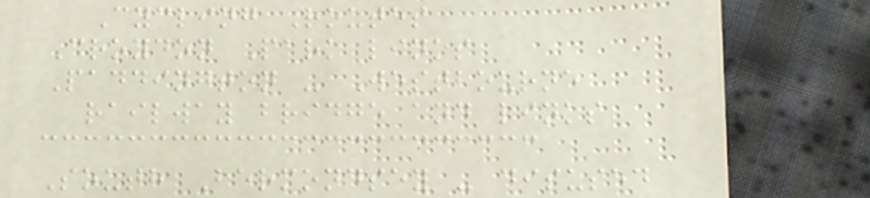Cycling Routes
Croydon Park links
Paddington - Westbourne
railway bridge and links
South Bermondsey - disused
